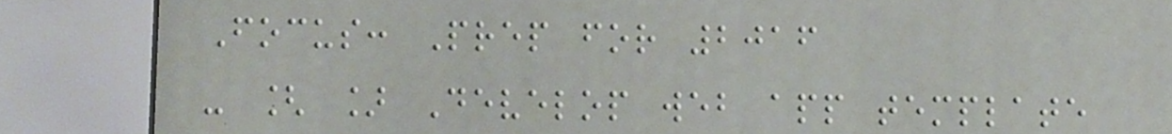Focus: Prep for 2016
- [ ] Develop web app template
